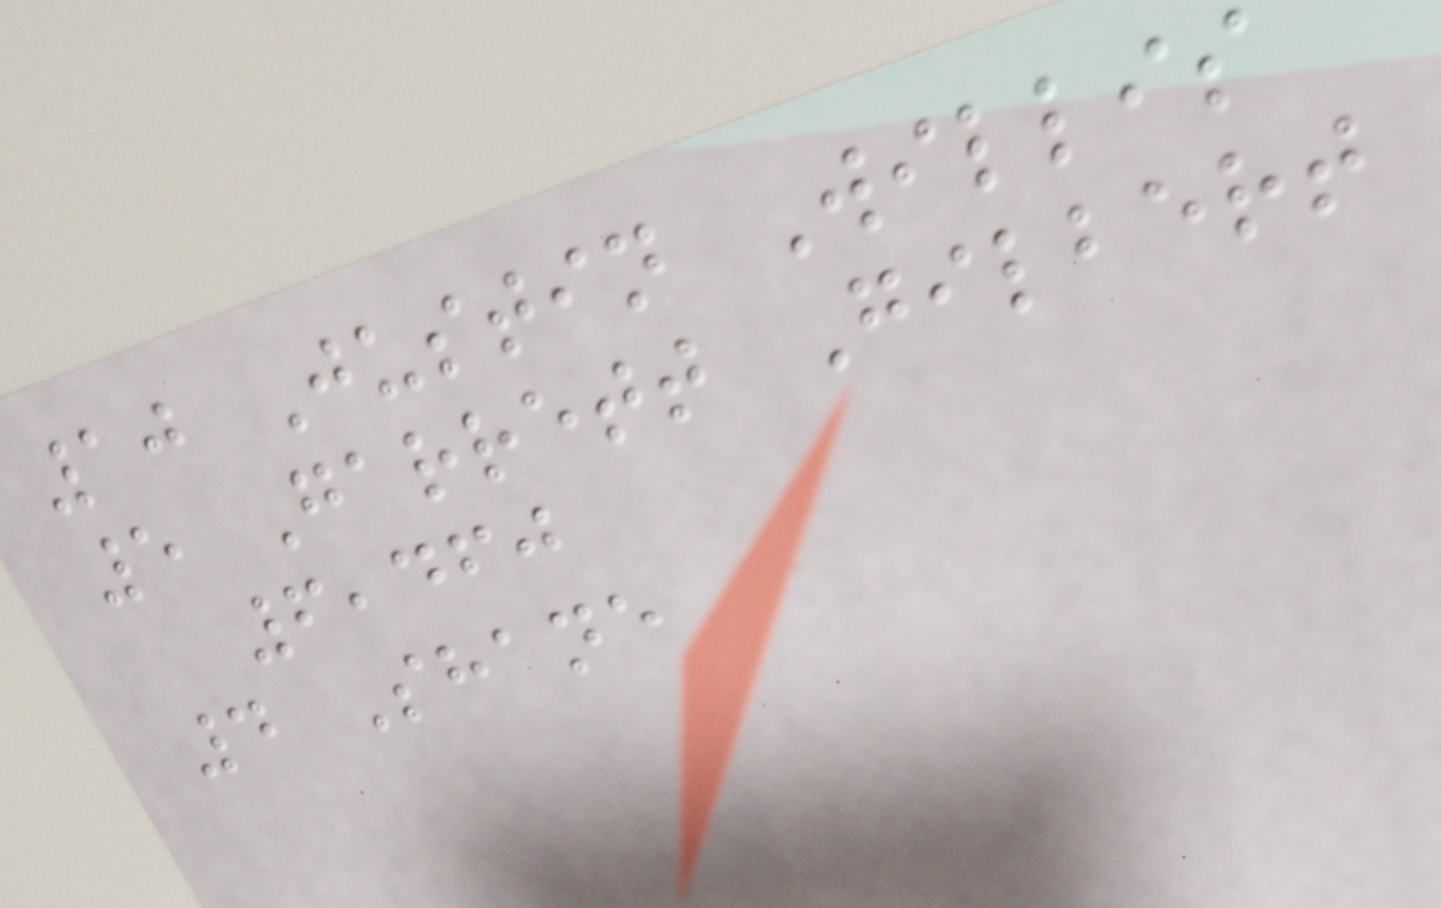10 Justin Willis
5 Garrett Gilbert
6,460
4 Shane
